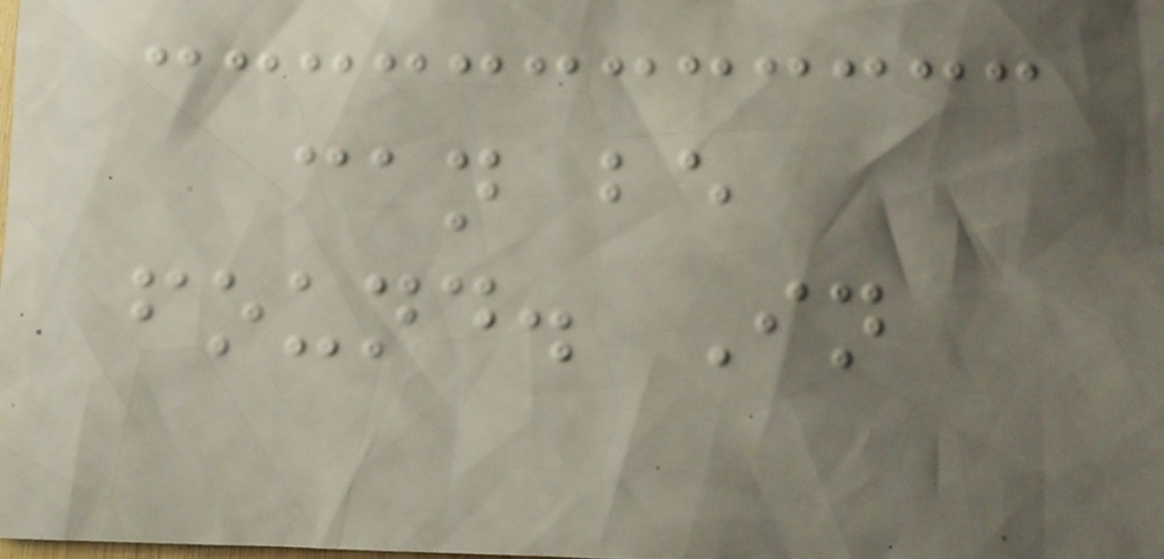can be
found. In
